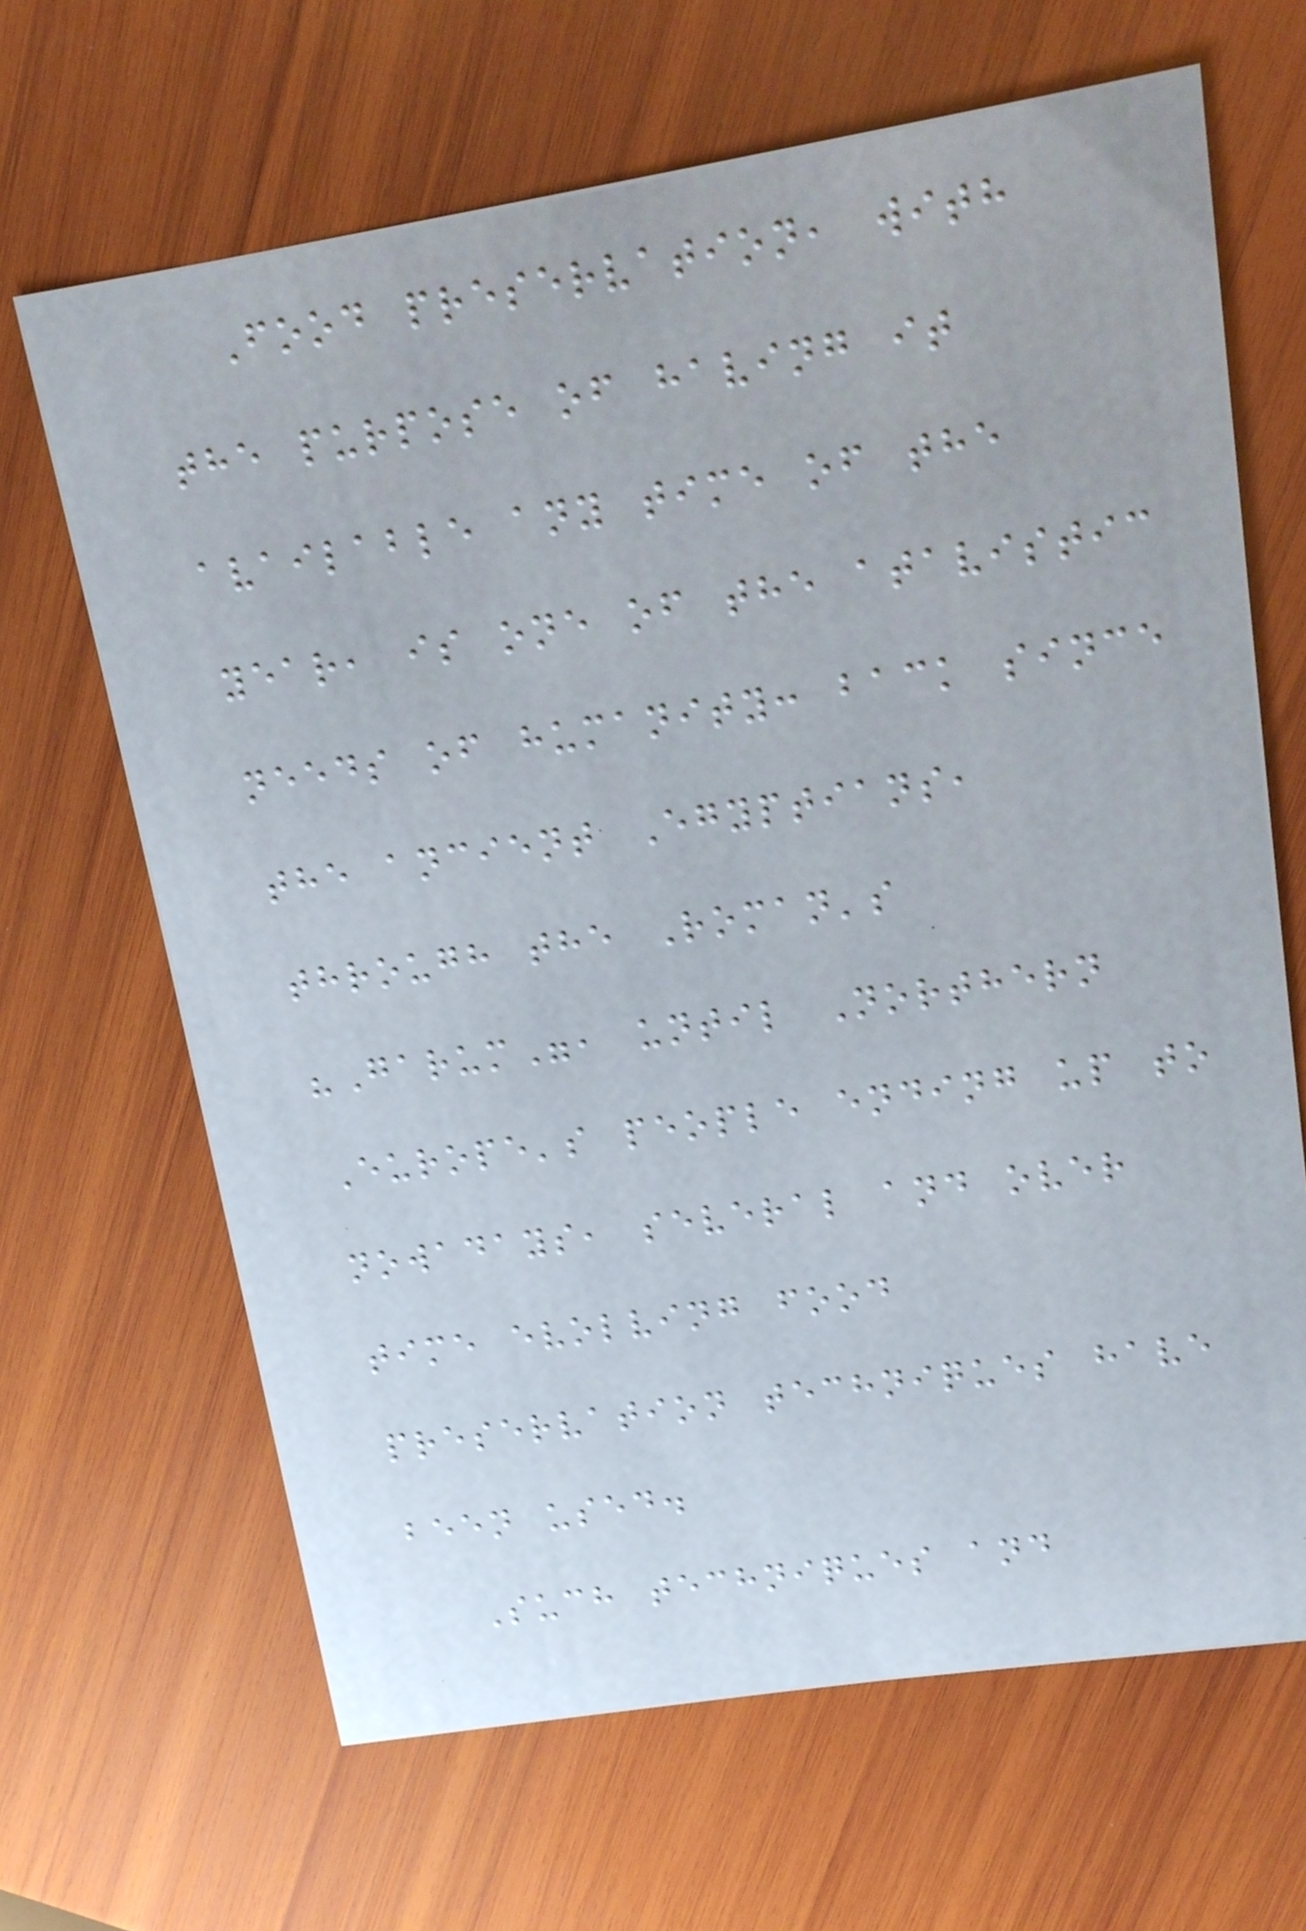Food preservation, with
the purpose of having it
available any time of the
year, is one of the atavistic
needs of humanity: back since
the ancient Egyptians,
through the Roman's
"Garum", until Northern
Europe's people ending up to
nowadays, several and over
time evolving food
preservation techniques have
been used.
Such techniques and
